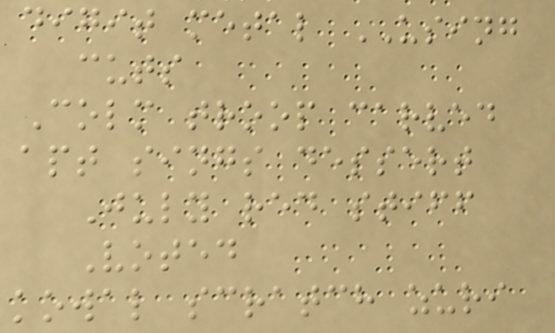digit metal USING
cuts
Colm troop carved
apt sings dessert
July red stiff
Voted
kowal scratch zuri
